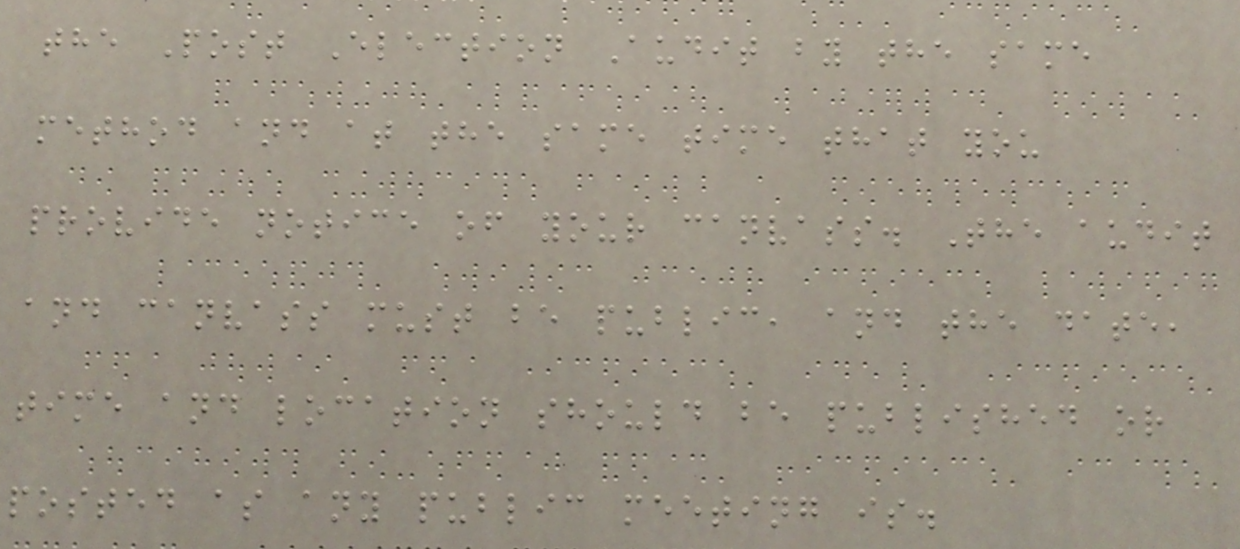the Post Election Audit by the same
method and at the same time that you
provide notice of your canvass. The audit
and canvass must be public, and the date,
time and location should be published or
posted as any public meeting is.
